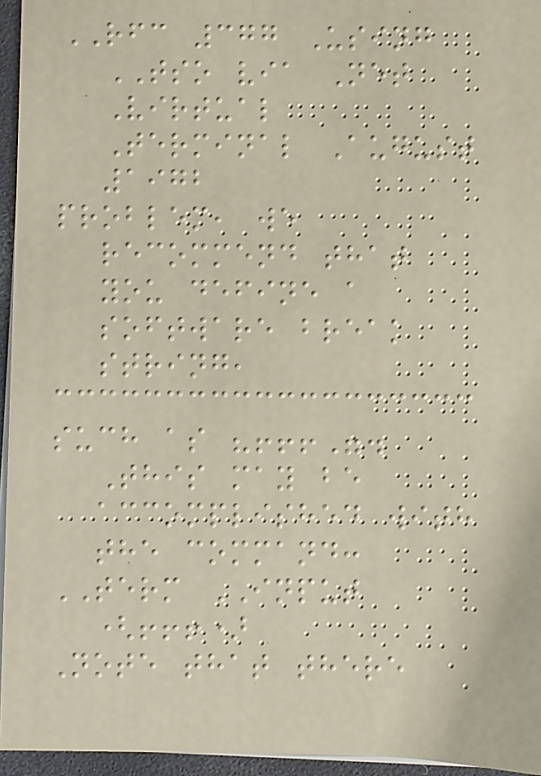RFC 377 Using
TSO via Net
Virtual
Terminal August
1972
problem, we
recommend that
you define a
software break
string,
such as "!!!".
This may be
accomplished with
the command:
TERM INPUT
(!!!)
Note that there
